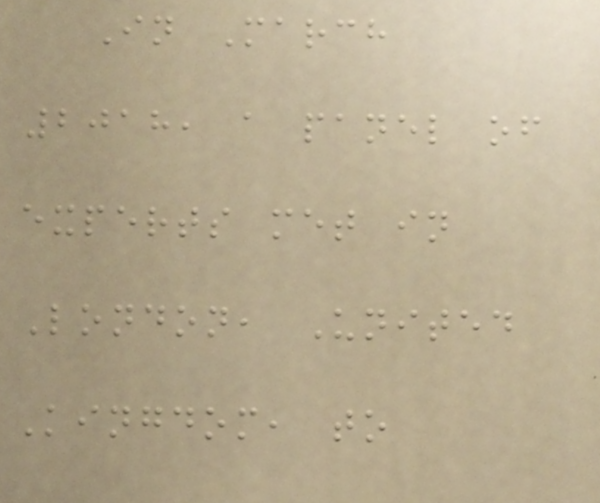In March
2018, a panel of
experts met in
London, United
Kingdom, to
